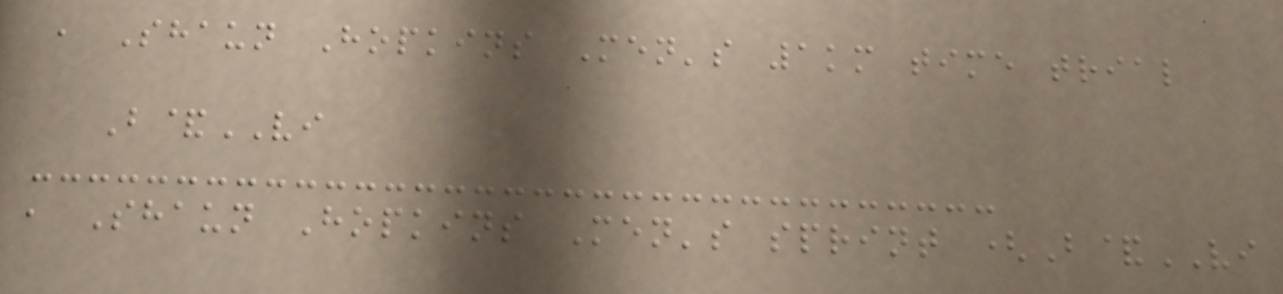, Shaun Hopkins Men's 1km time trial
B&VI
, Shaun Hopkins Men's sprint (B&VI
